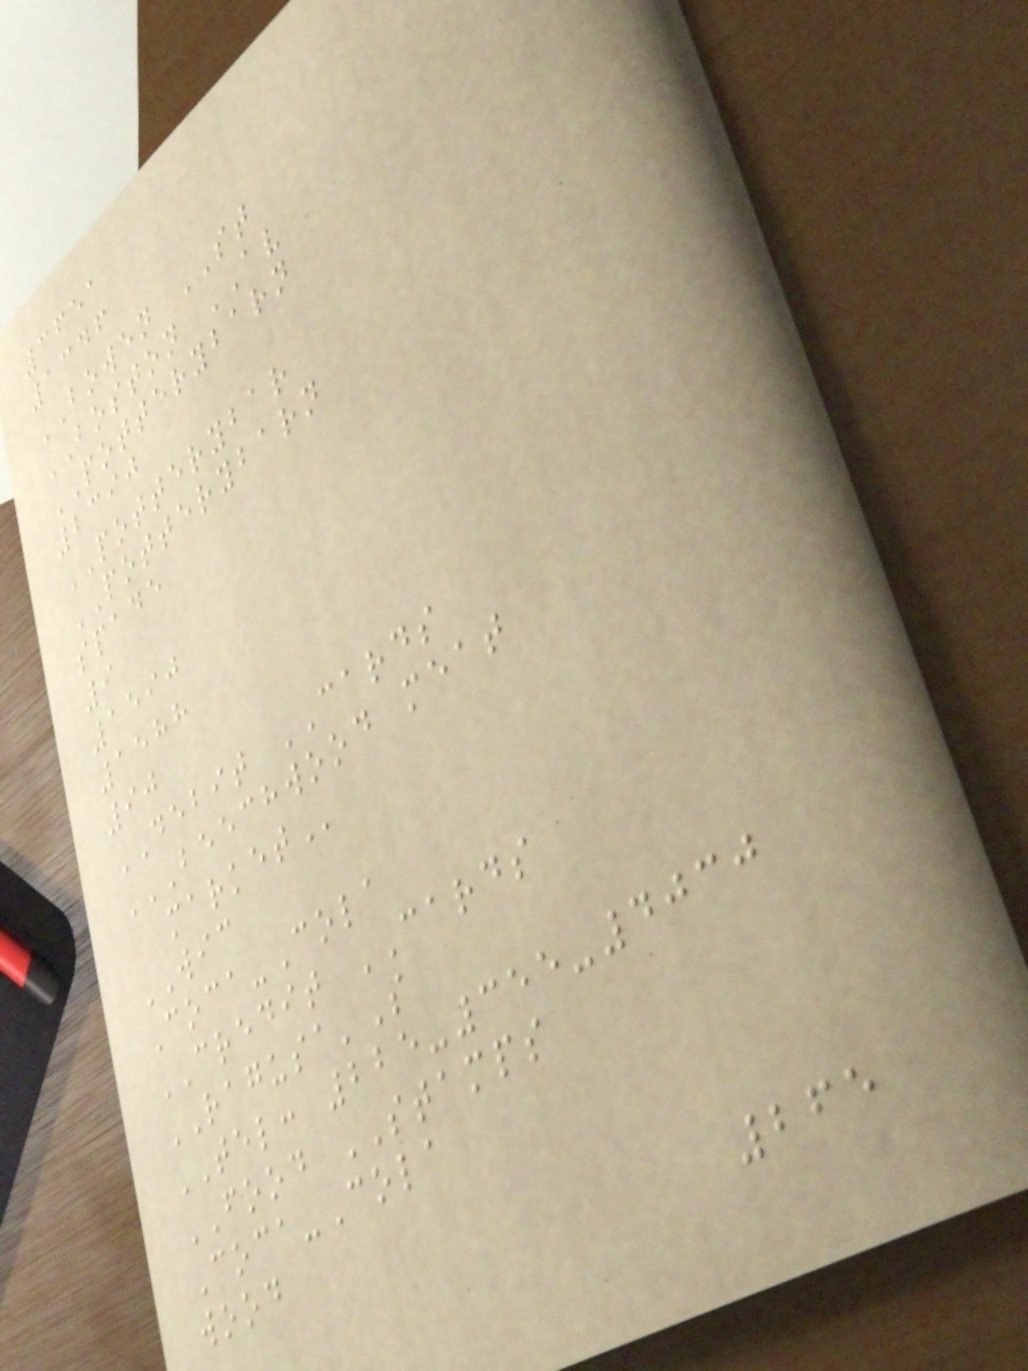3651
1346
BOWEN ST
BOSTON AV
POTTERYBARN
2390
POTTERYBAR
POTTERYBARN
spade
9
1590
1588
90
DEBIT CARDS
BEECHWOOD MEAT
MARKET
WIC
Coca-Cola
CREDIT CARDS
RAGUSA'S
TEL: 225-355-4030
FOOD STAMPS
Coca-Cola
wood
265
